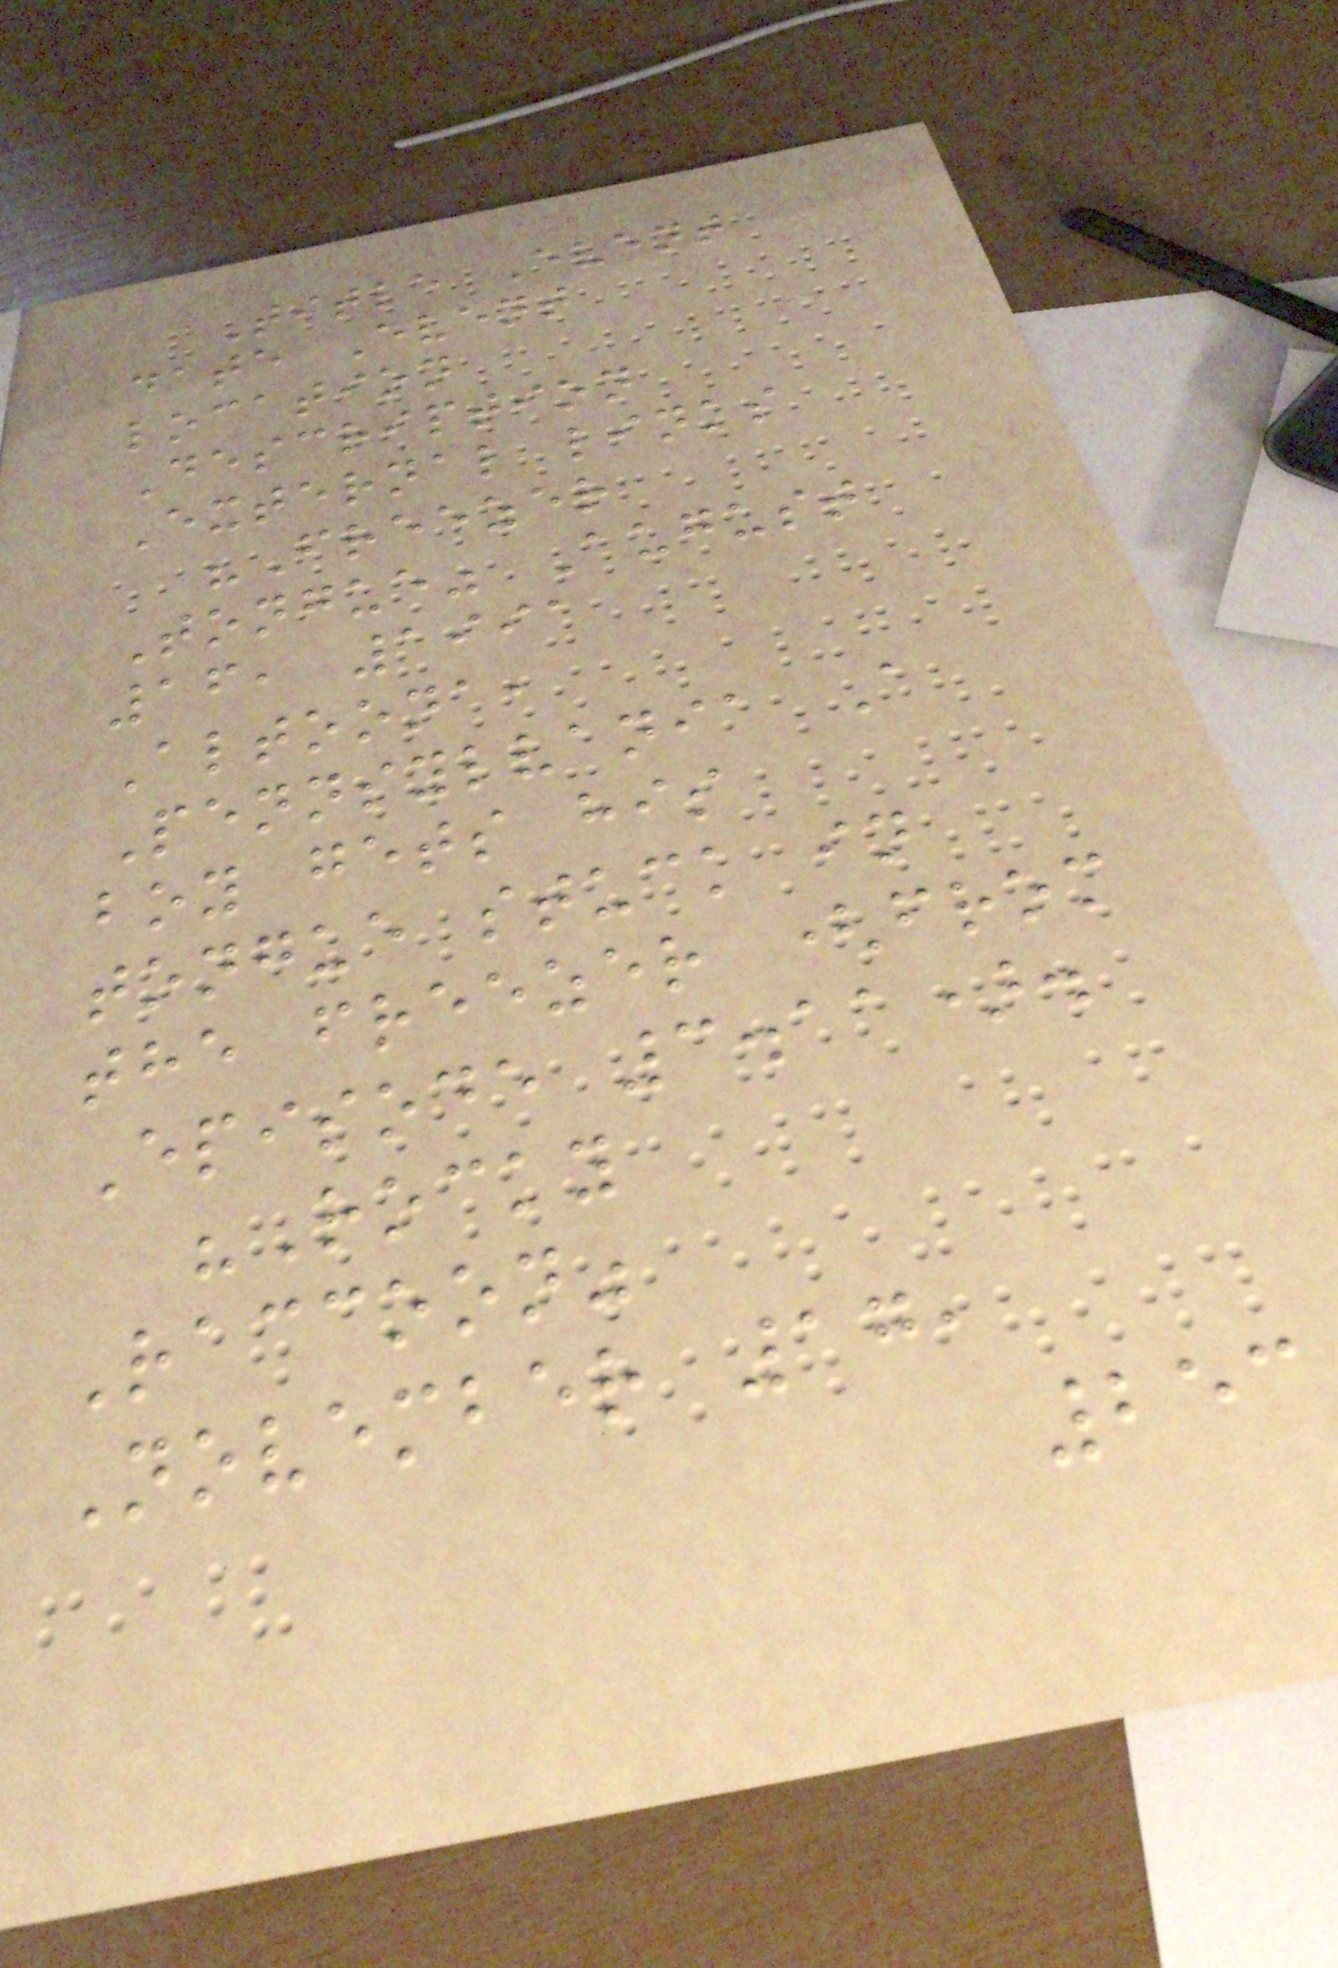Title Event
date Event
location
Description
External links
"Freezer
Tongue" August
16, 1991
Altoona,
Pennsylvania A
boy gets his
tongue stuck in
the freezer (from
Episode 3.11).
"Rocky
Raccoon"
November 17,
253
